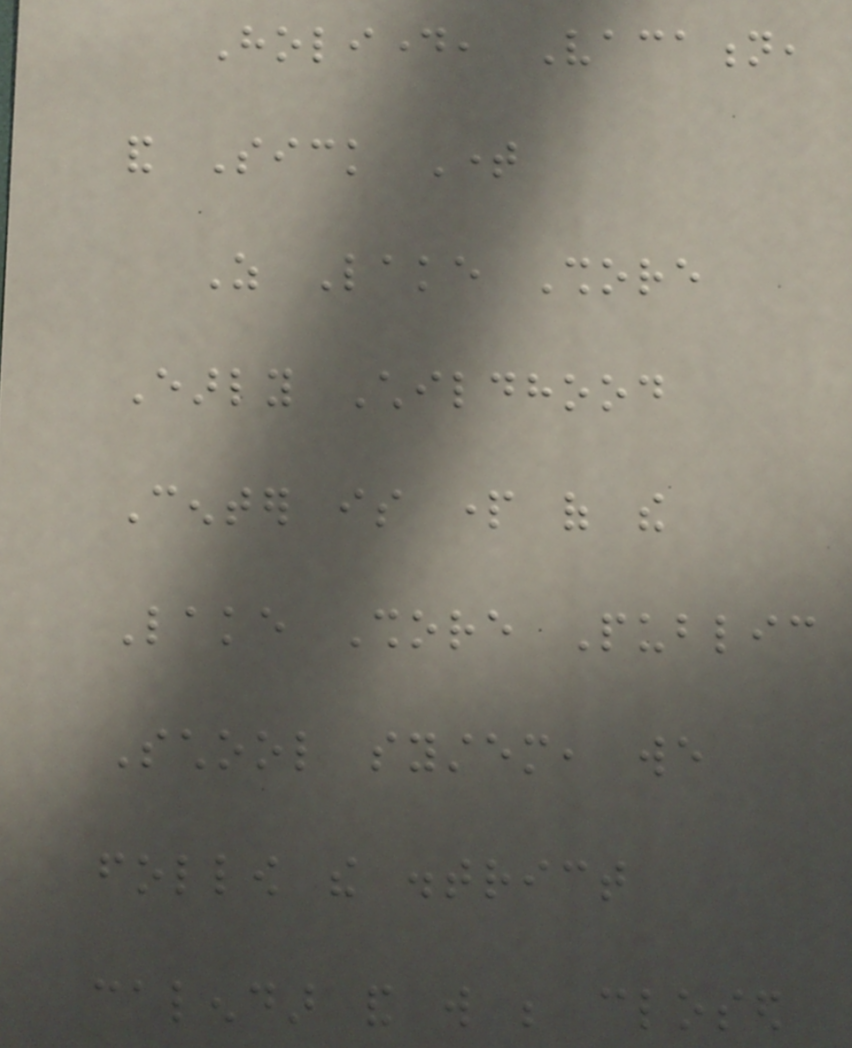Holiday, Vacation,
and Sick Time
As Lake Shore
Early Childhood
Center is part of the
Lake Shore Public
School system, we
follow the district
calendar and will be closed
